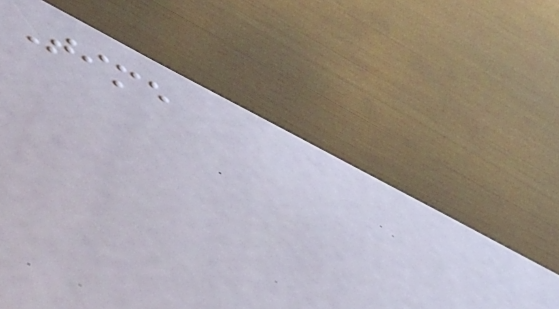Time
